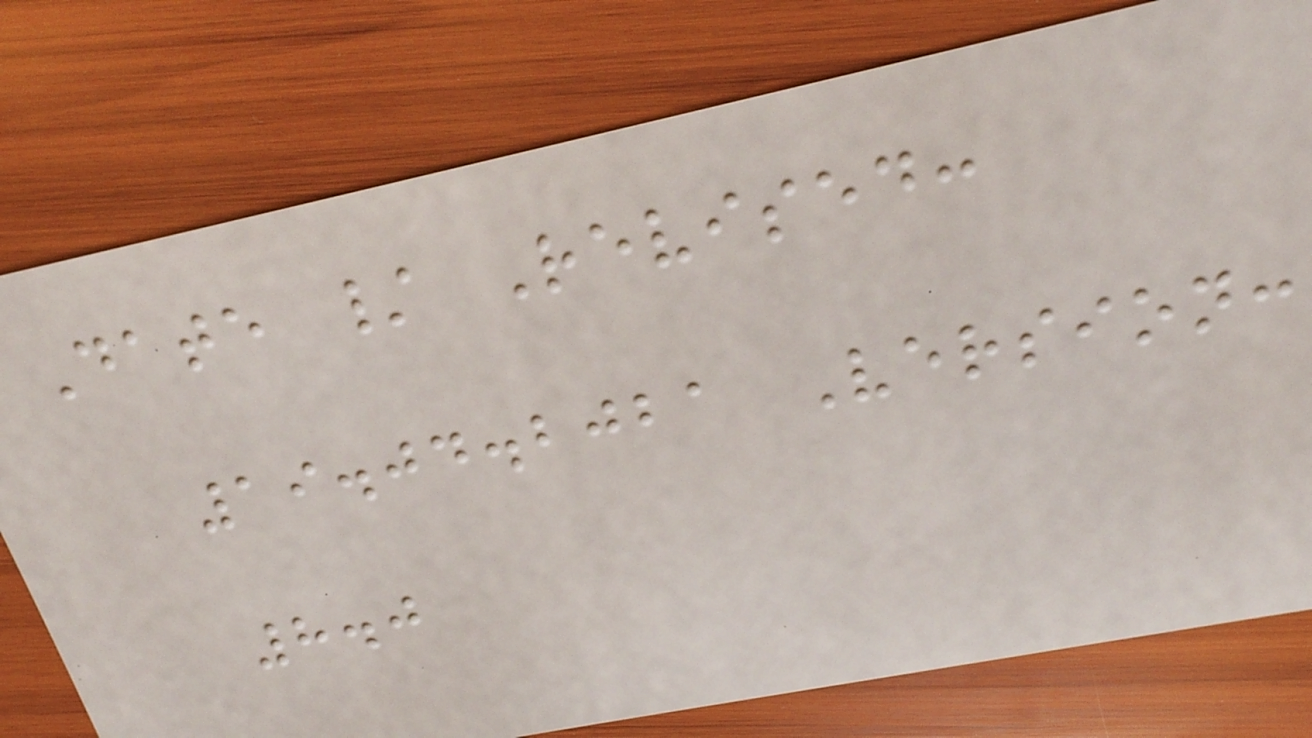Date / Revised:
19.04.2021 Version:
8.0
